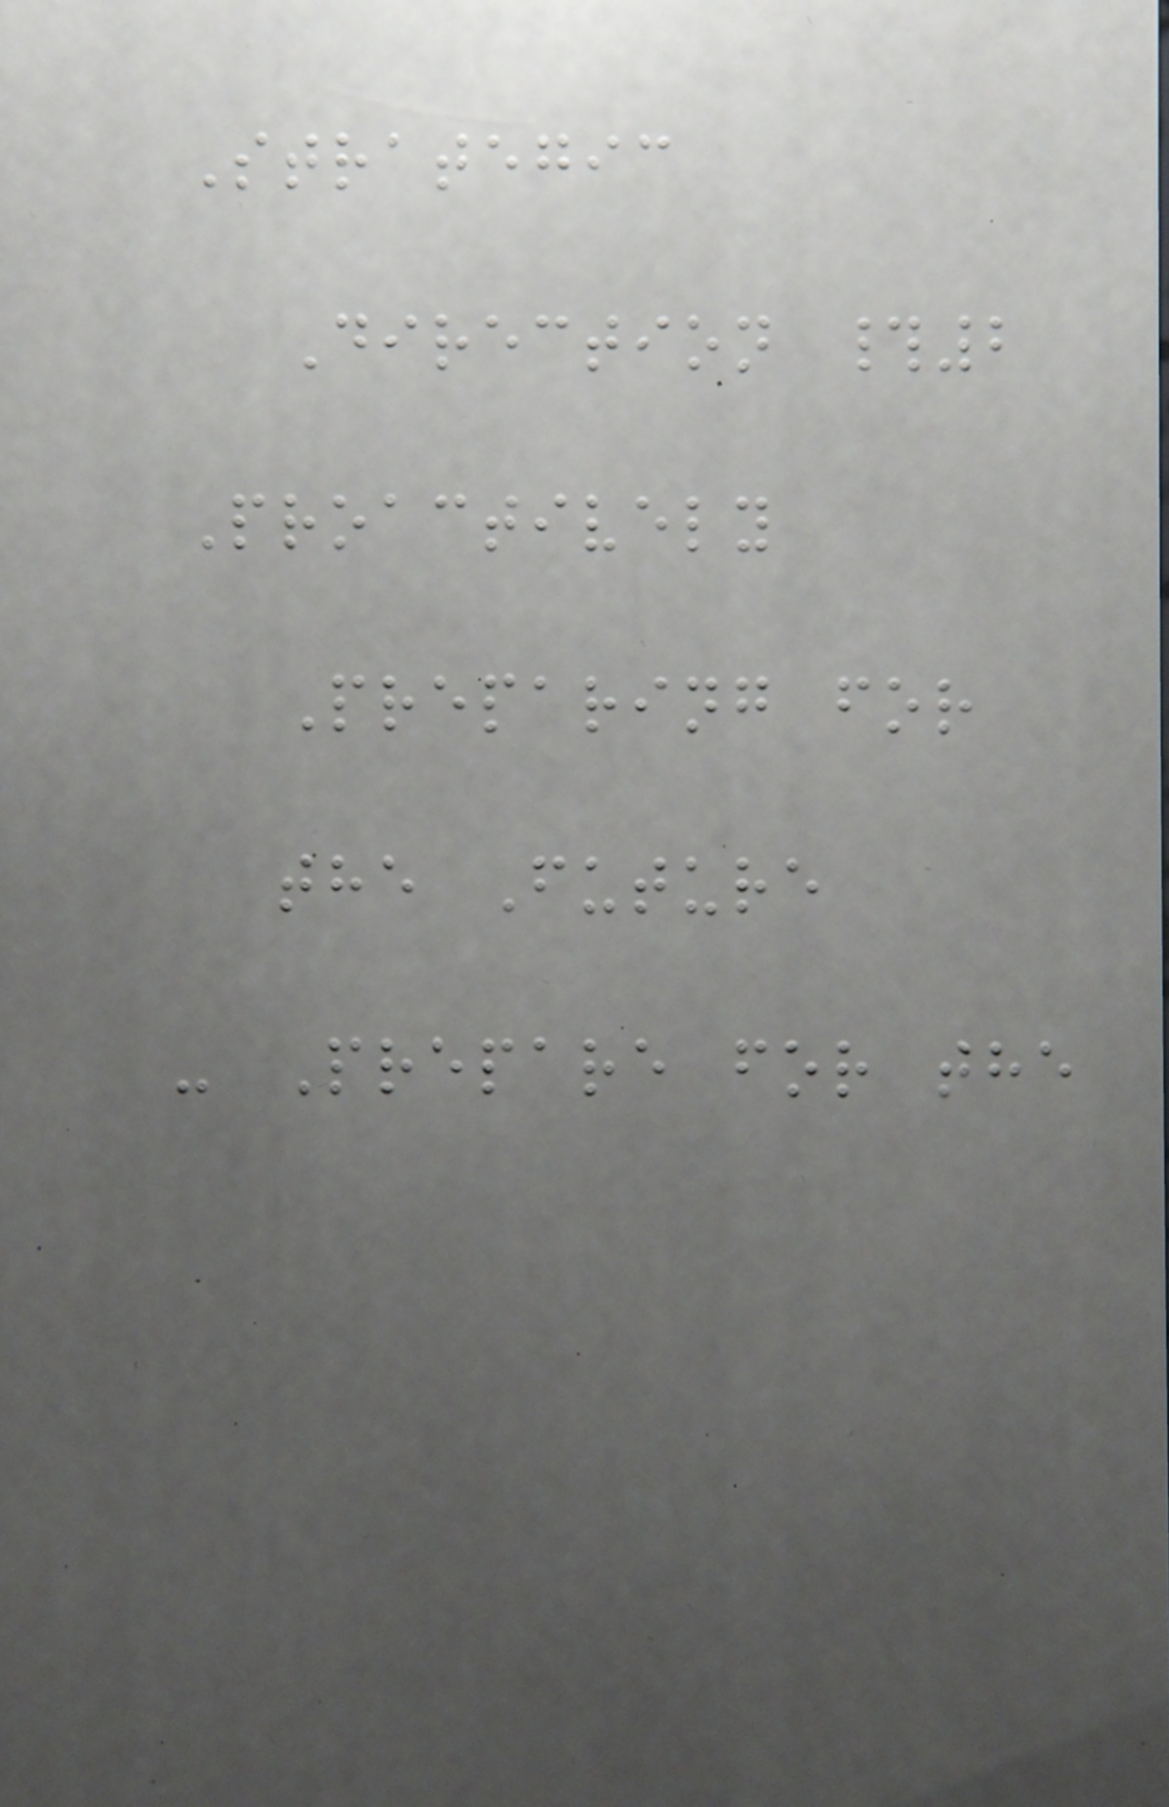Strategic
Direction #2
Proactively
Preparing for
the Future
- Prepare for the
